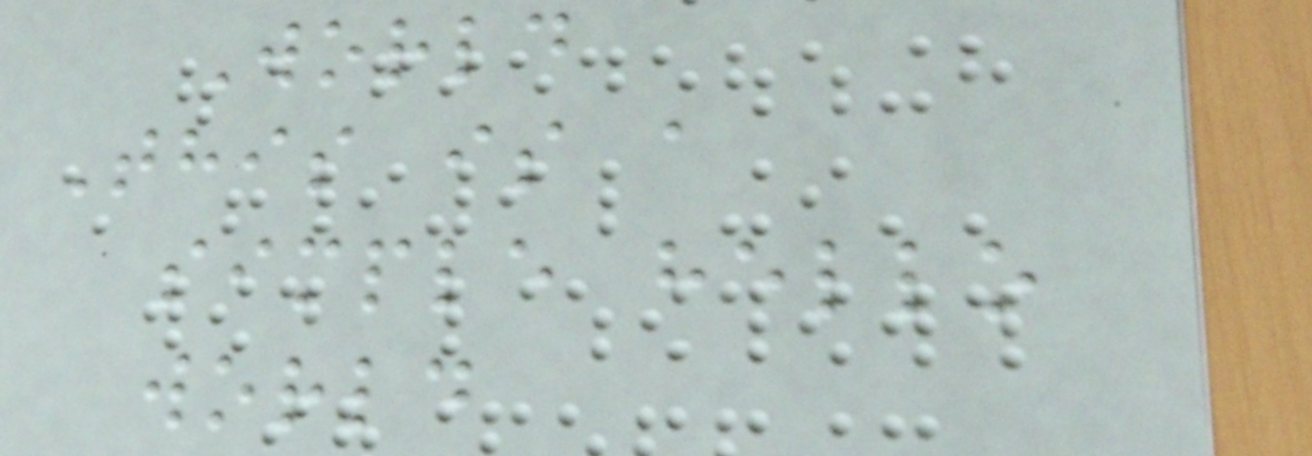World
This is a
simple hello
world
